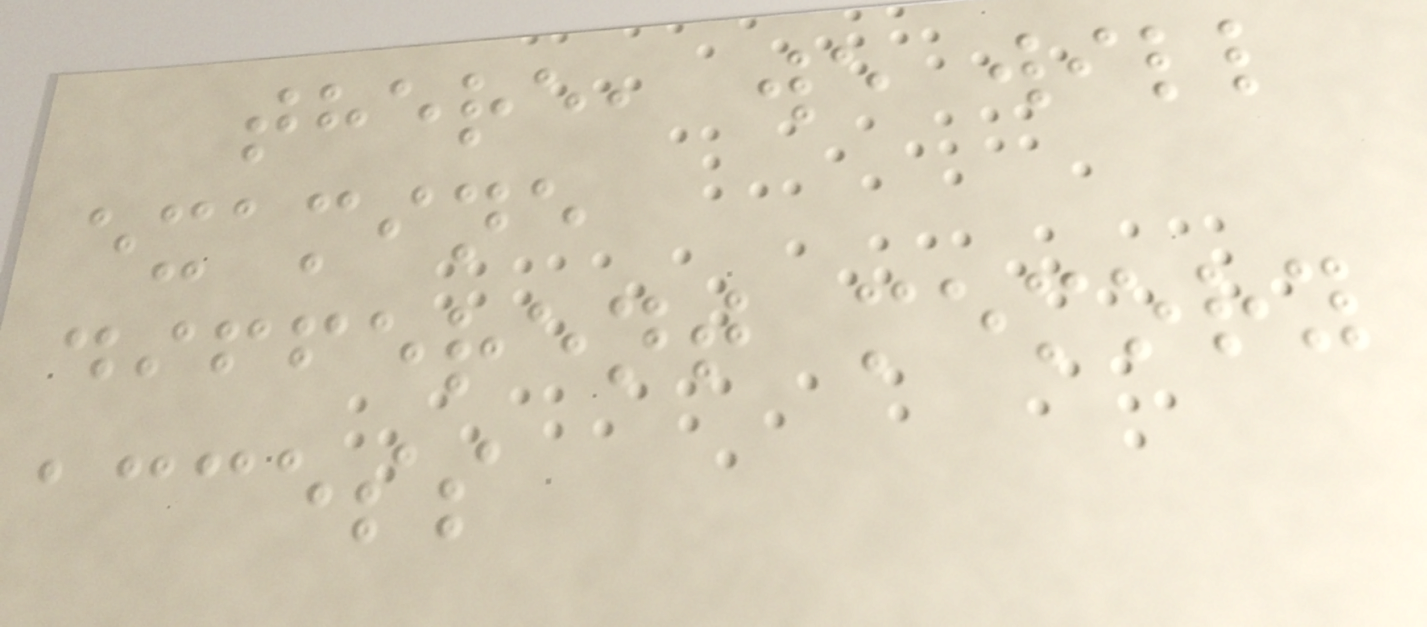there, we will
examine
different memory
access
